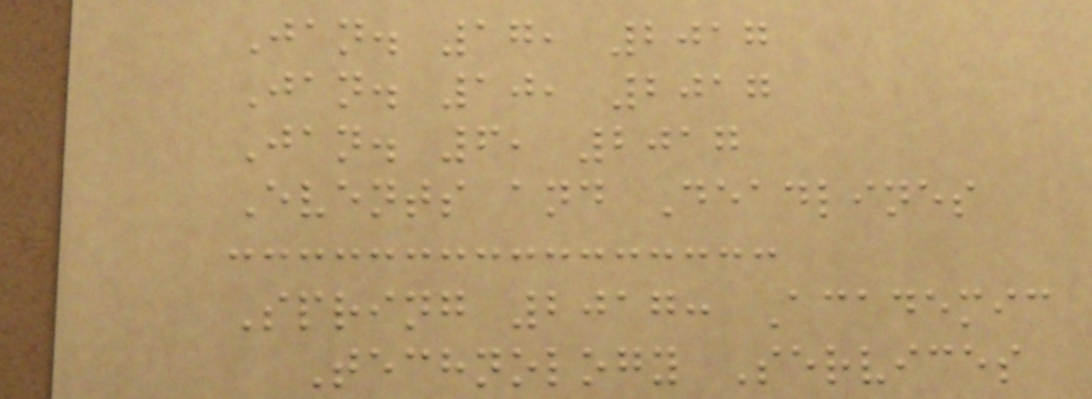Jan. 17, 2017
Jan. 10, 2017
Jan. 6, 2017
Events and Deadlines
Spring 2017: Academic
Technology Services
